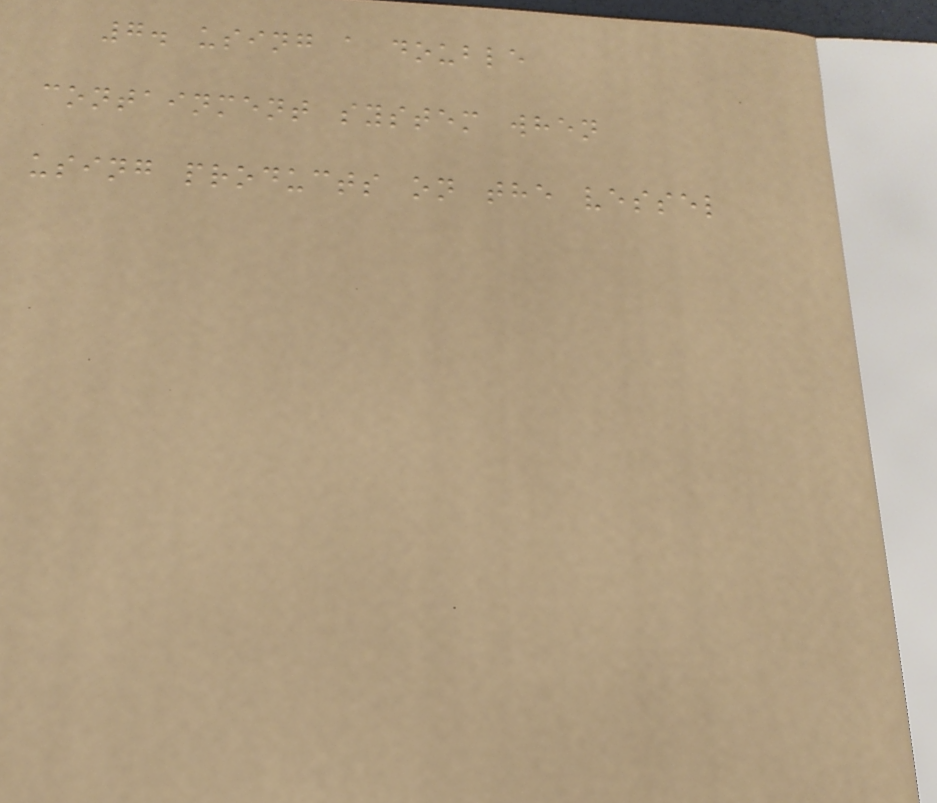7. using a double
containment system when
using products on the vessel
